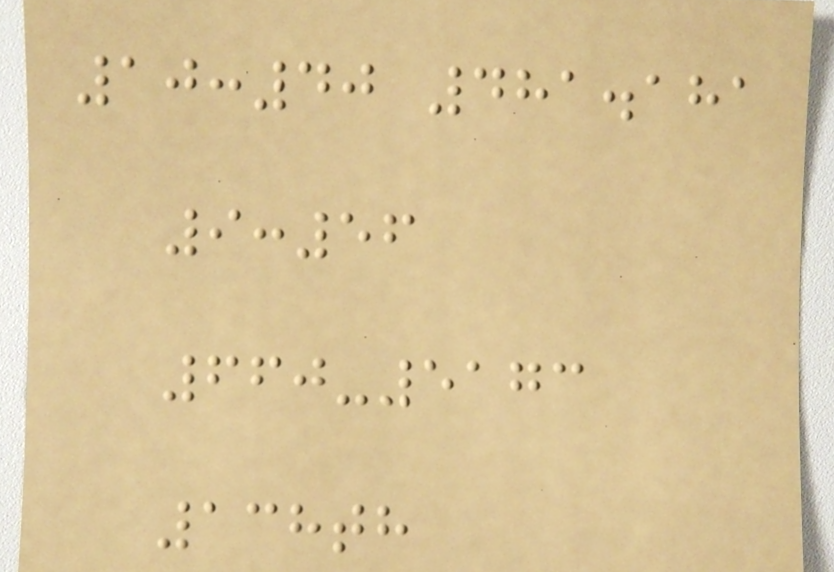10:40 481.181
9:56
660-5173
138th
